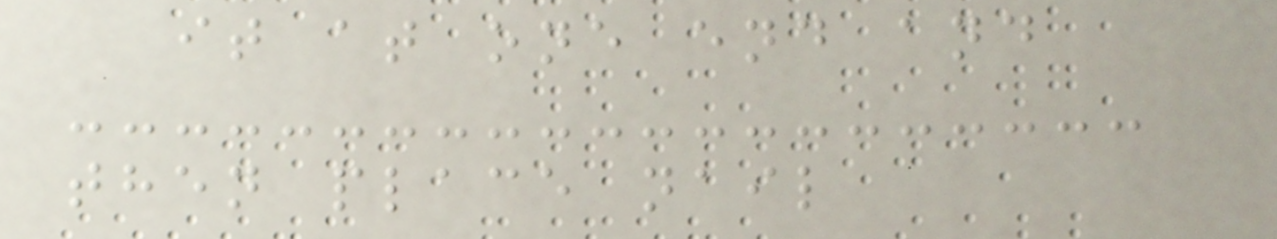it at one end and
then place nail
